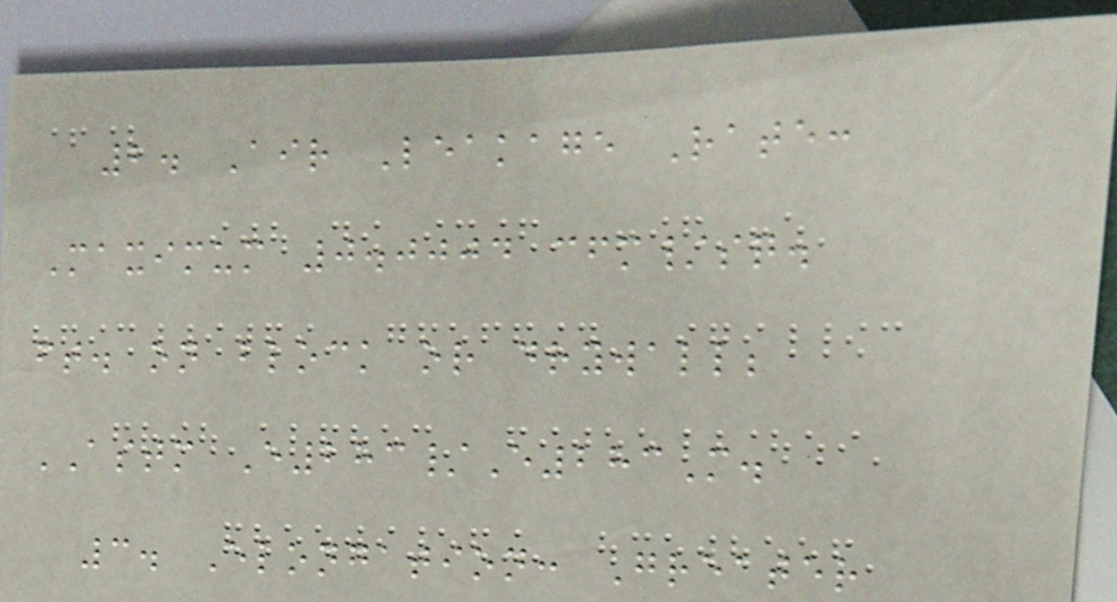2. Air Leakage Rate:
Maximum 0.0004 cfm/sq.
ft. on block or drywall;
ASTM E283/E283M.
3. Elongation: Greater
